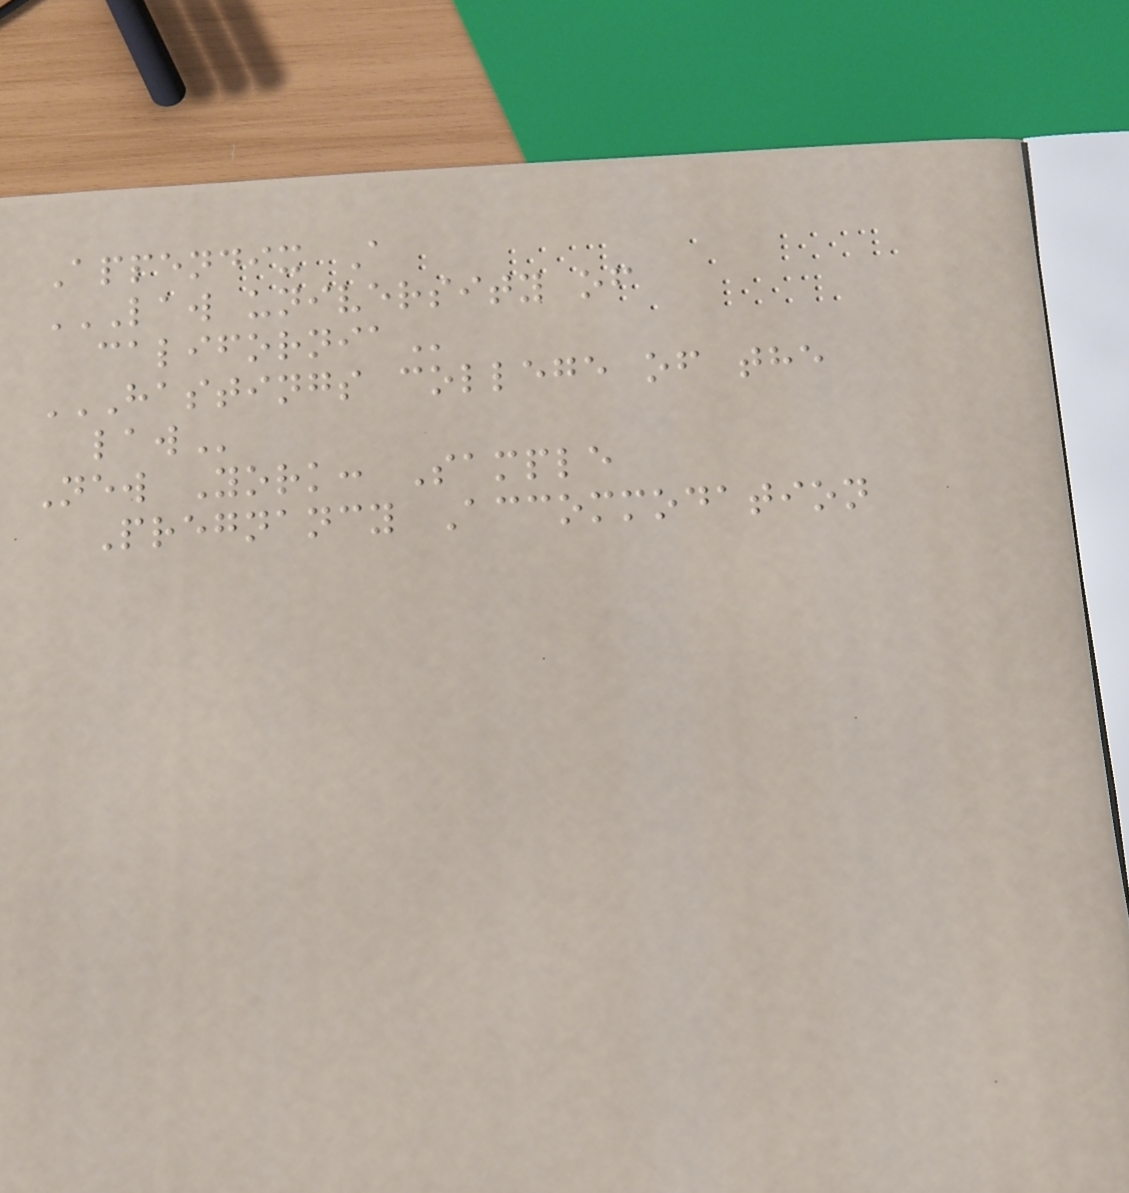Appendix A
LAW UNIVERSITY OF
CALIFORNIA
HASTINGS COLLEGE OF THE
LAW
New York: Sample
Pregnancy Accommodation
